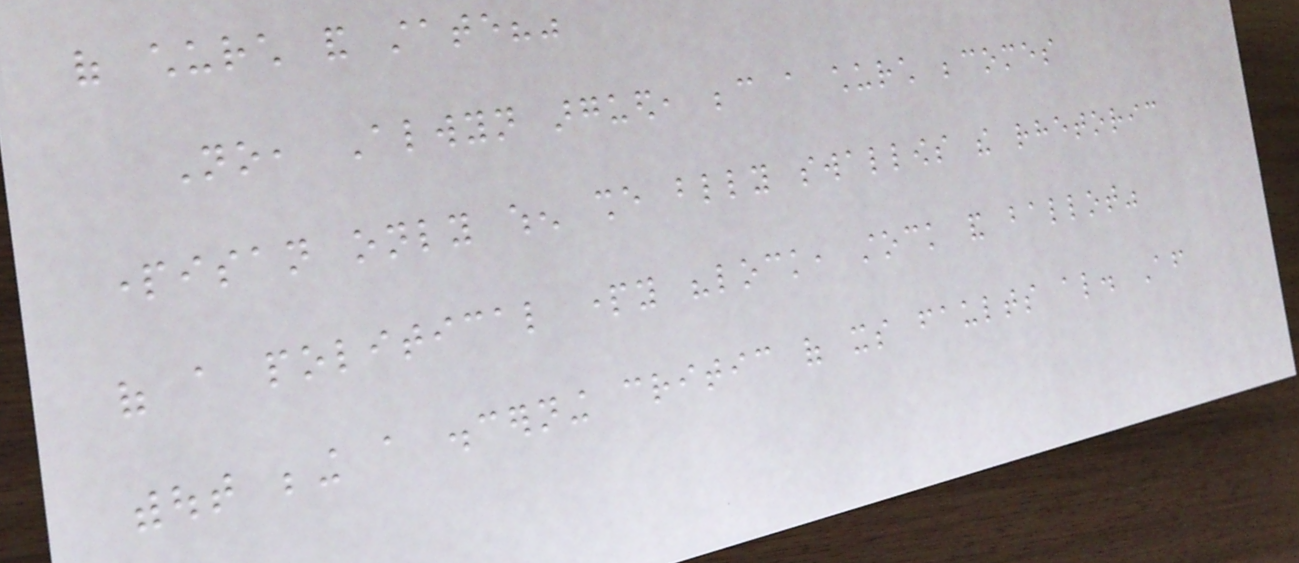of church and state?"
No, Alwyn argued, because a church becomes
partisan only when she blindly swallows the rhetoric
of a political party "lock, stock and ballot"
without being a discerning critic of its faults also. After
